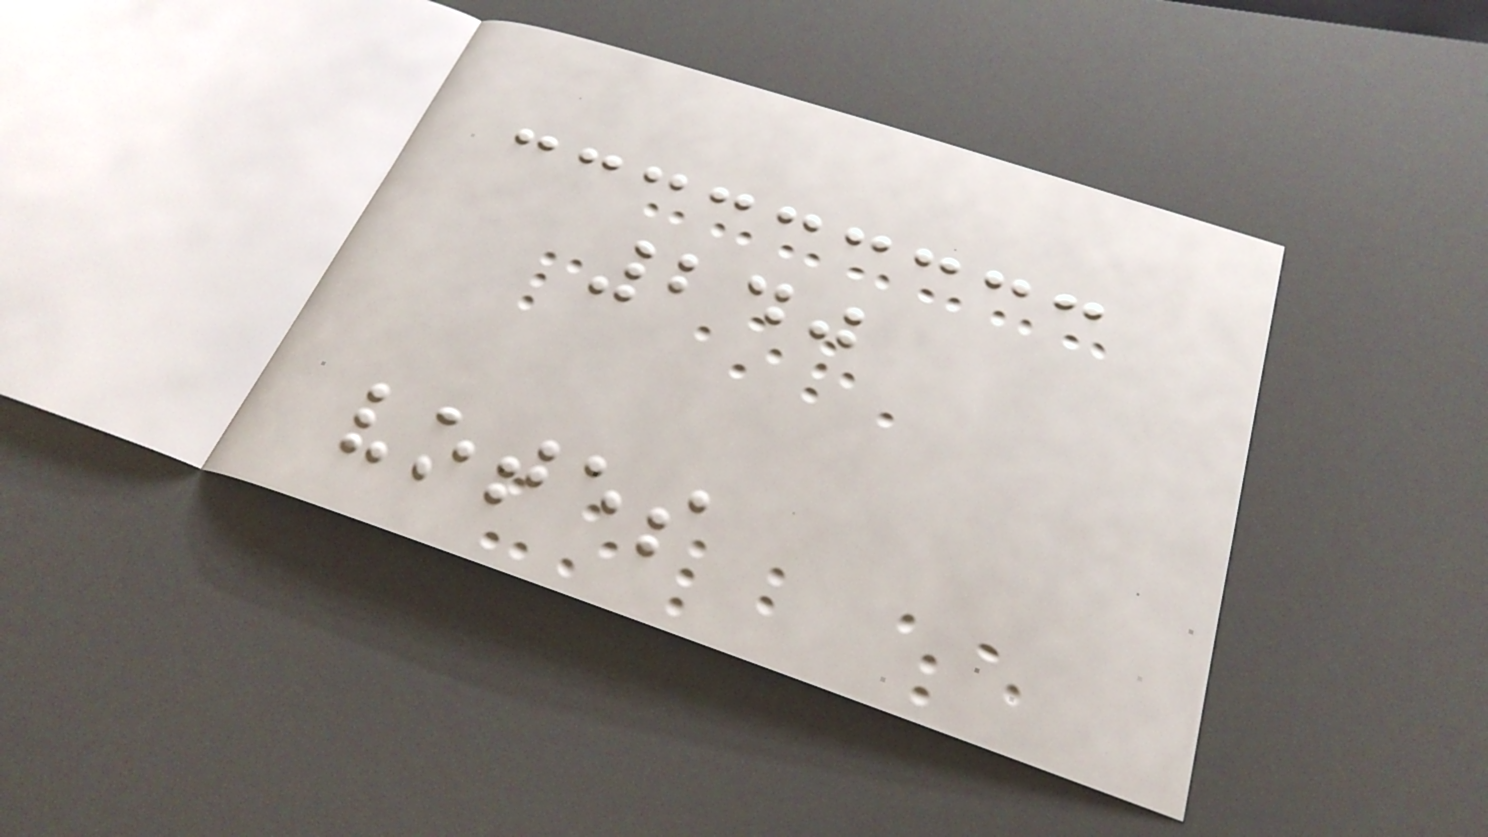240
votes
